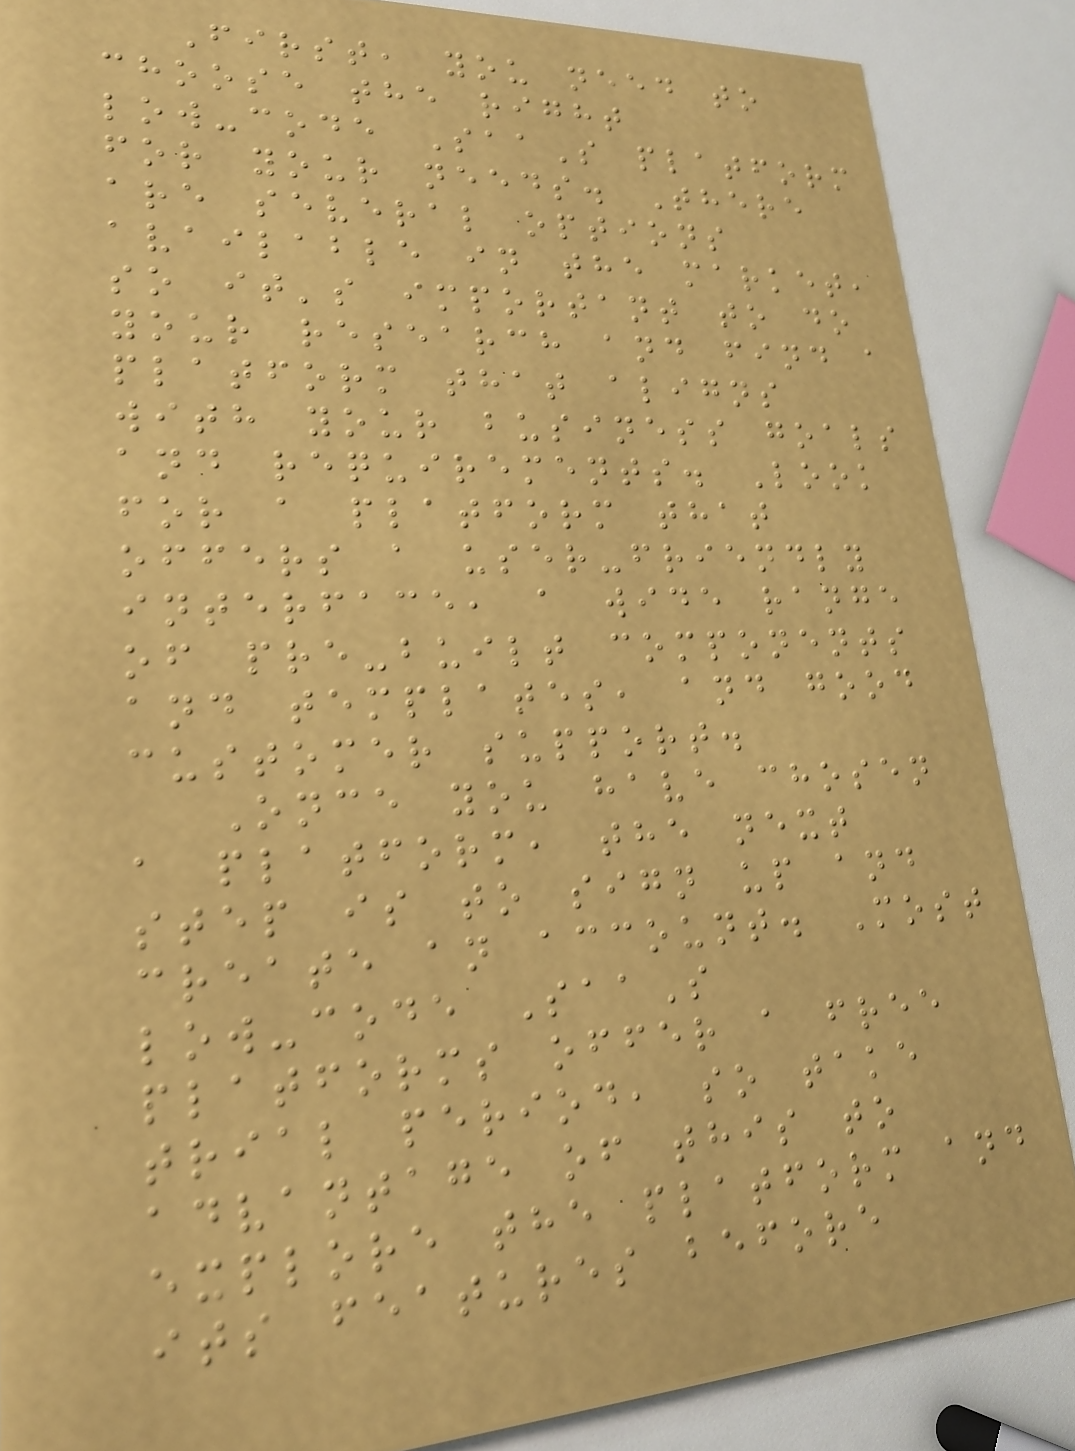First, you need to
choose the right
low-code SaaS platform
for your needs. There
are several options
available in the market,
so it's important to do
your research and find a
platform that aligns
with your business goals
and requirements. Look
for a platform that
offers a user-friendly
interface, a wide range
of pre-built components
and templates, and good
customer support.
Once you have chosen
a platform, the next
step is to sign up and
create an account. Most
low-code SaaS
platforms offer a free
trial period, so take
advantage of this to
explore the platform and
its features before
